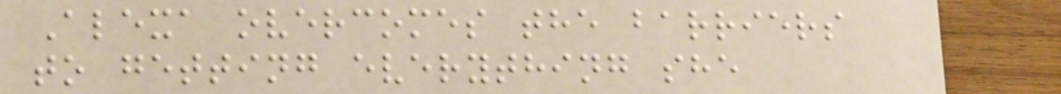Alexa overcomes the barriers
to getting everything she
